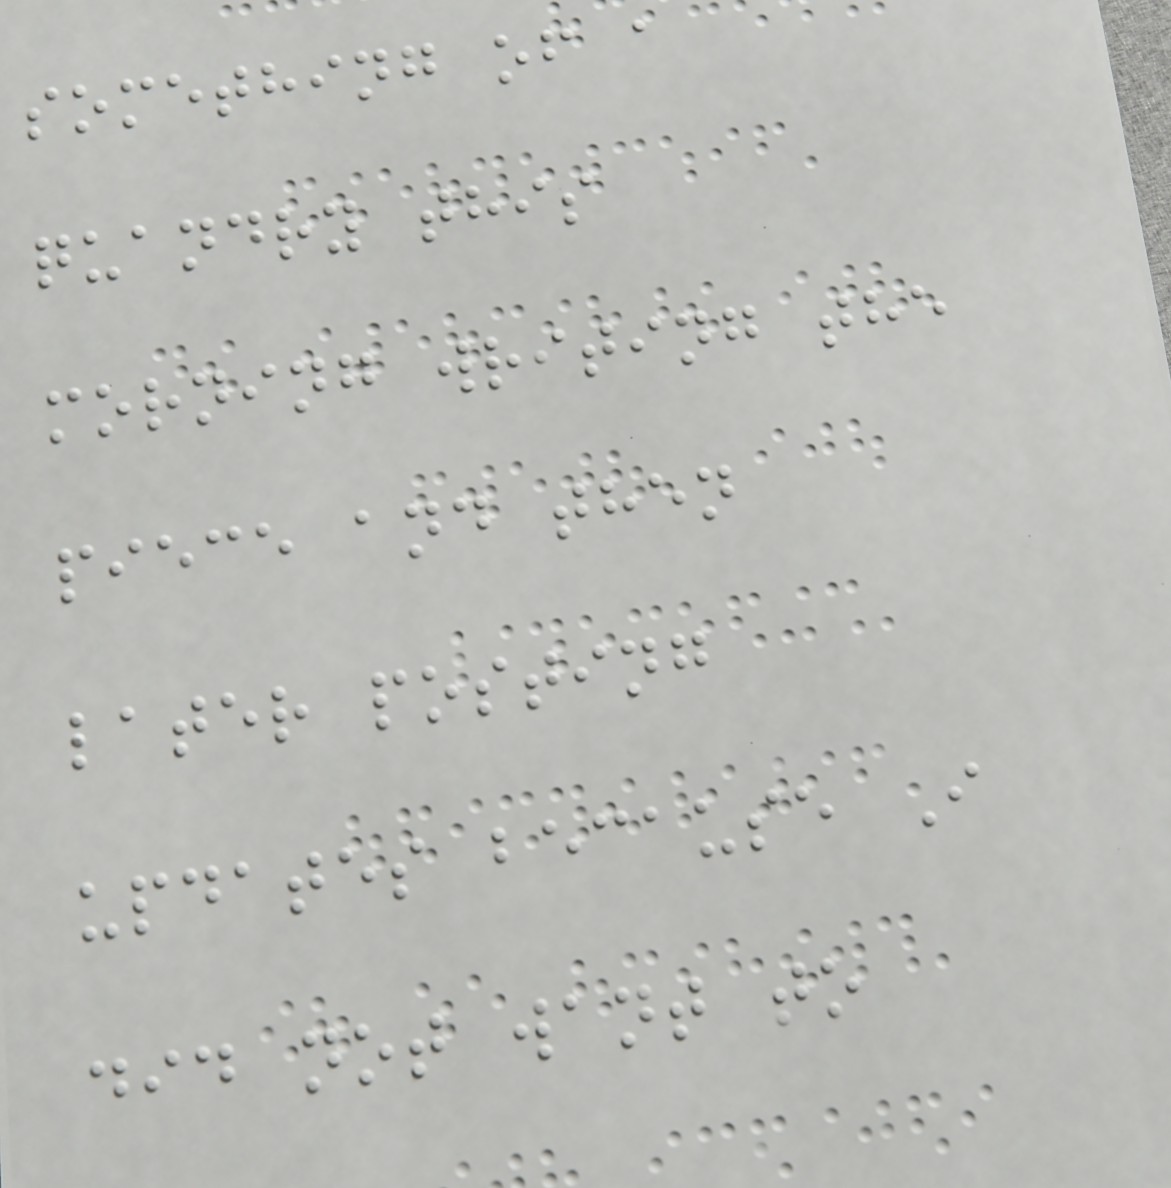something of a
quandry this
morning writing the
piece and then
later posting
updates because I
did not want to
